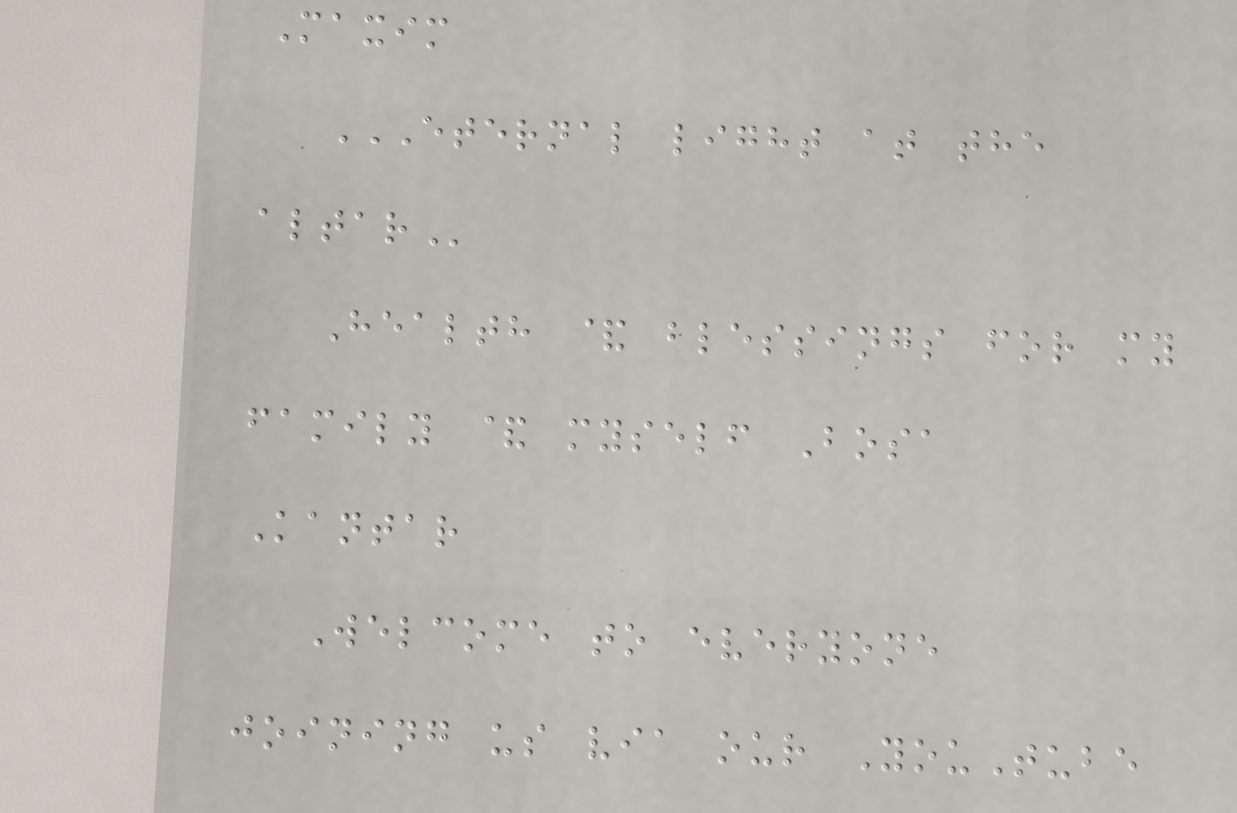Maxim
ETERNAL LIGHT AT THE
ALTAR
Health & blessings for my
family & myself Bosa
Kantar
Welcome to everyone
joining us via our YouTube
